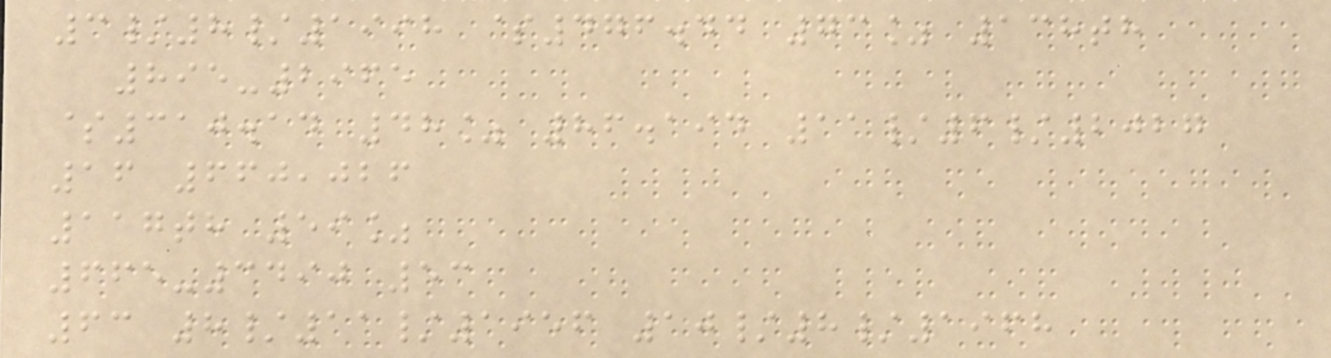3/8/1998 $476.44 73% 138th
895-2965
$310.14 48% 86.194 11/6/2027
16 660,026
117th 59%
665-3490 53
63 8/11/1956 10/8/1968
